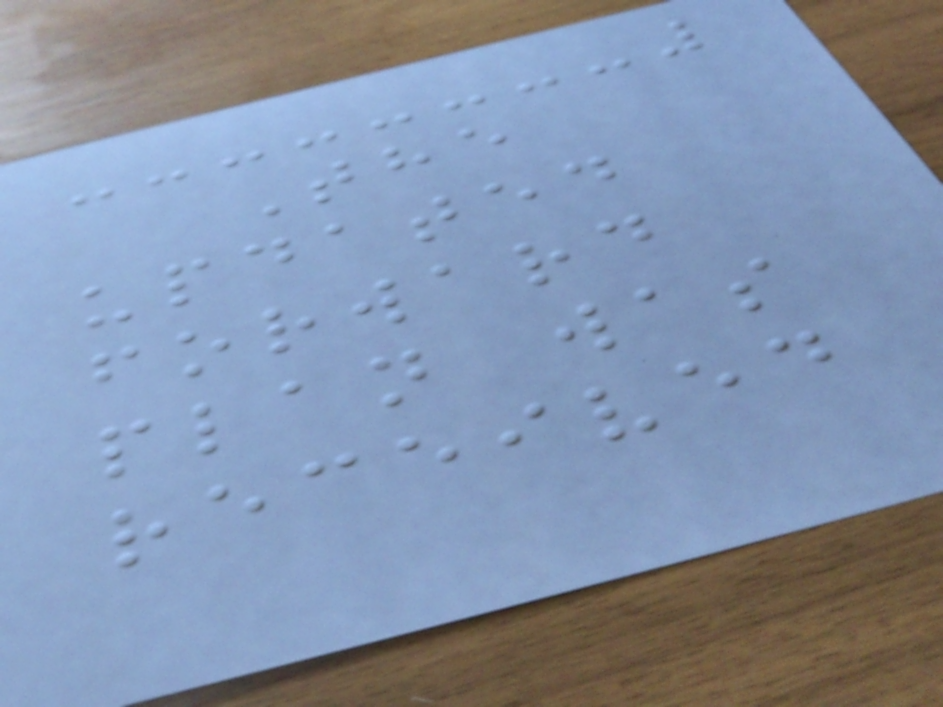The
updated
forward
plan was
received
